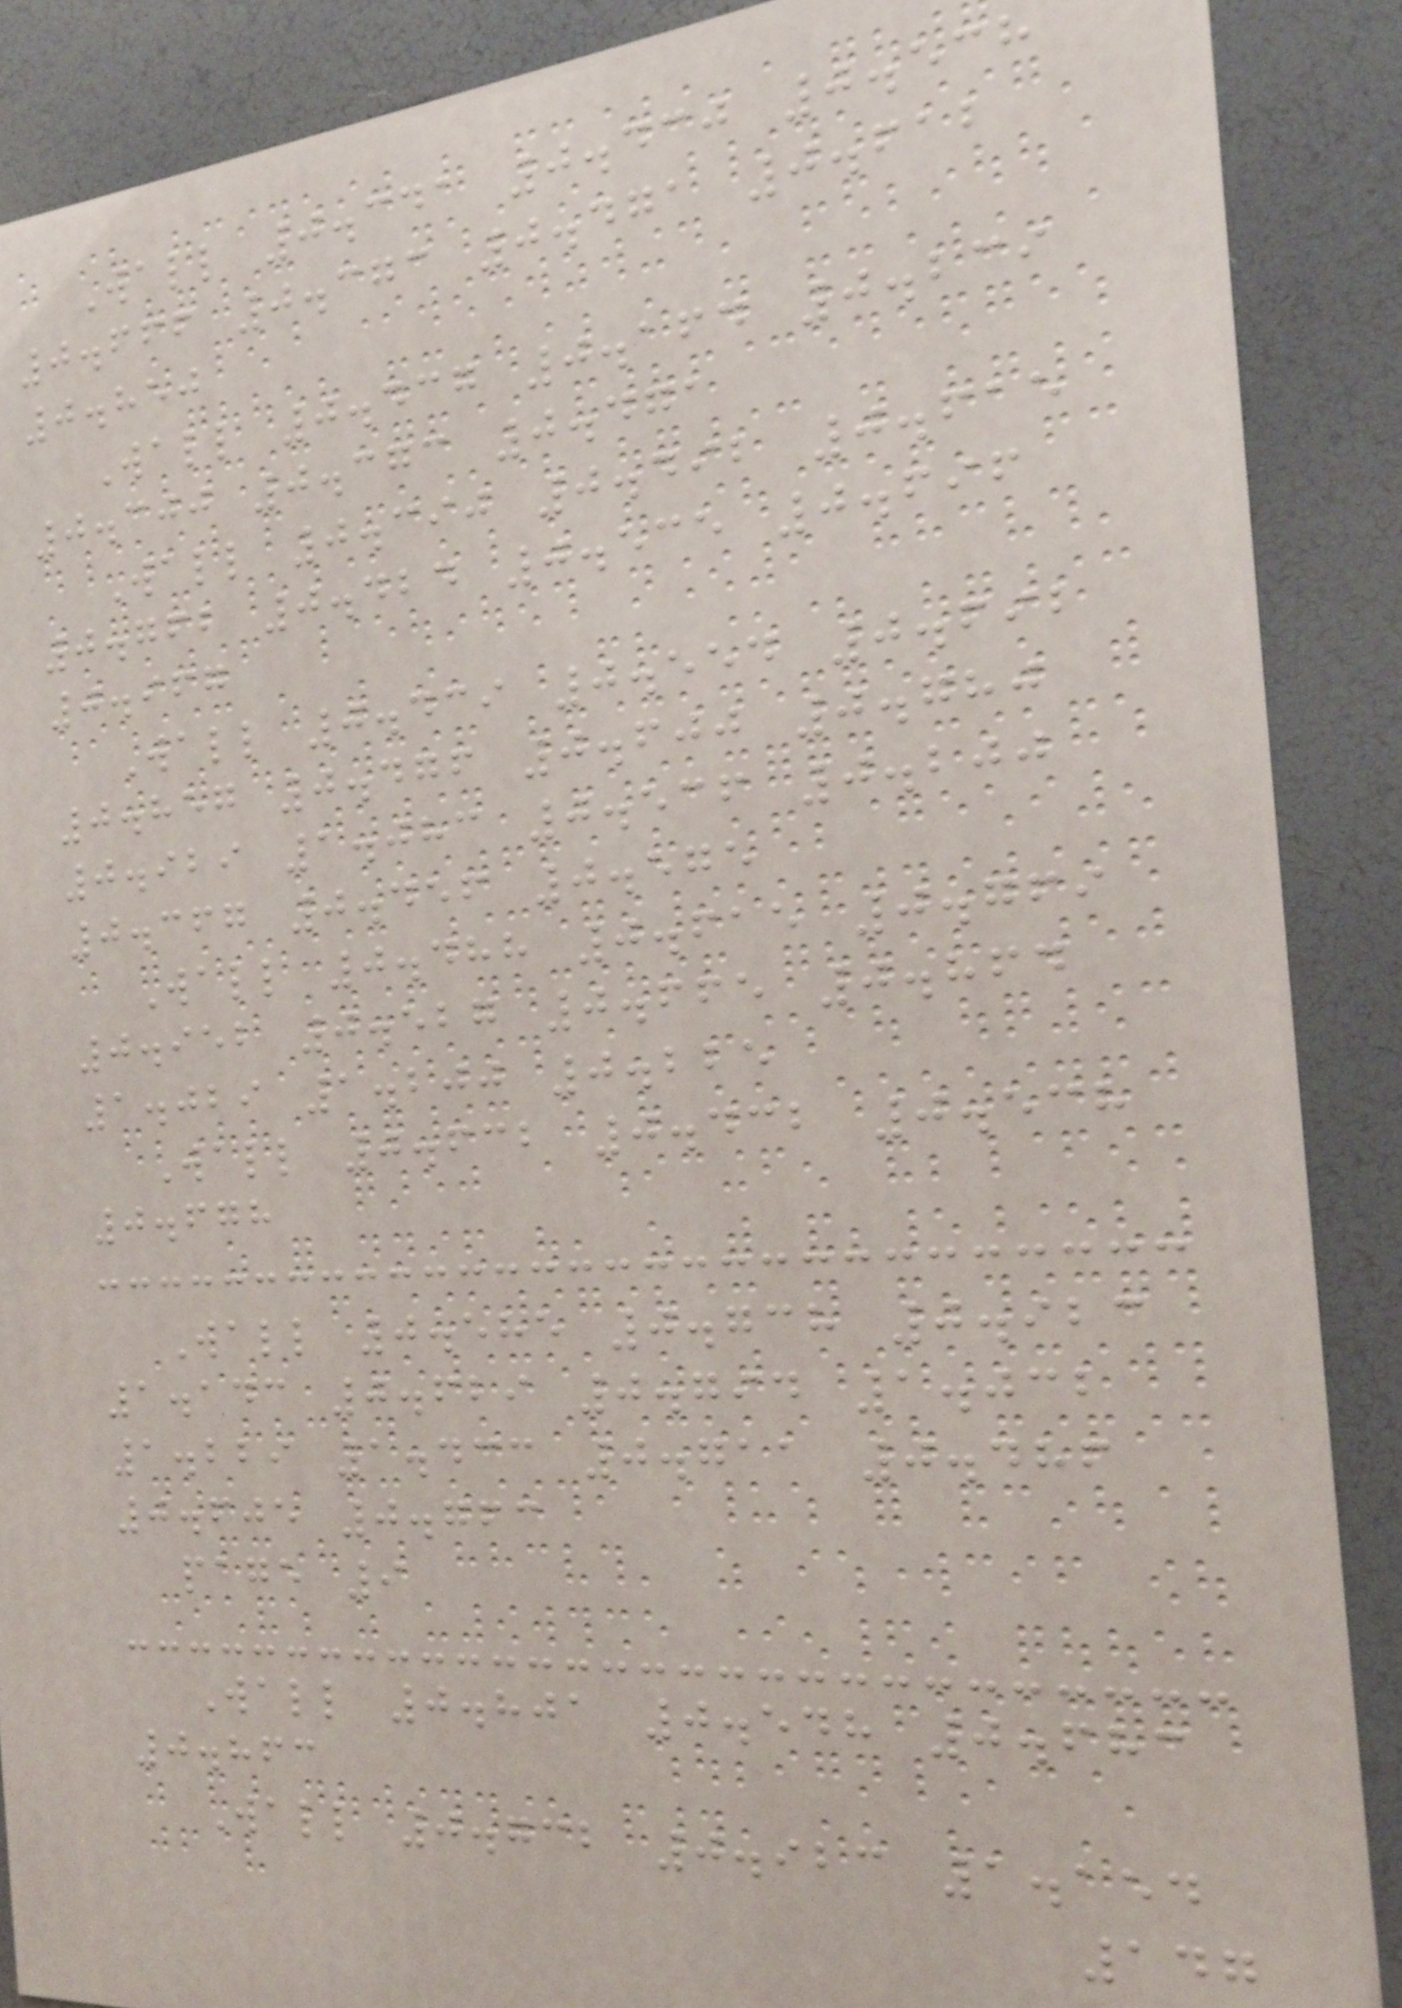Wall 0.341 0.430 0.538
0.666 0.373 0.471 0.612
0.850
Wall 0.437 0.164 0.239
0.300 0.373 0.471
Wall 0.390 0.492 0.615
0.762 0.424 0.535 0.696
0.967
Wall 0.439 0.554 0.692
0.857 0.476 0.600 0.780
0.929 1.083 0.536 0.200
0.367 0.456 0.575
Wall 0.488 0.615 0.769
0.952 0.527 0.665 0.864
1.029 1.200 0.225
Wall 0.632 0.432 0.538
0.678
Wall 0.585 0.738 0.923
1.143 0.629 0.794 1.032
1.229 1.433 0.711 0.486
0.605 0.763
page 9
Wall 0.801 0.548 0.683
0.863
Wall 0.732 0.923 1.154
147
